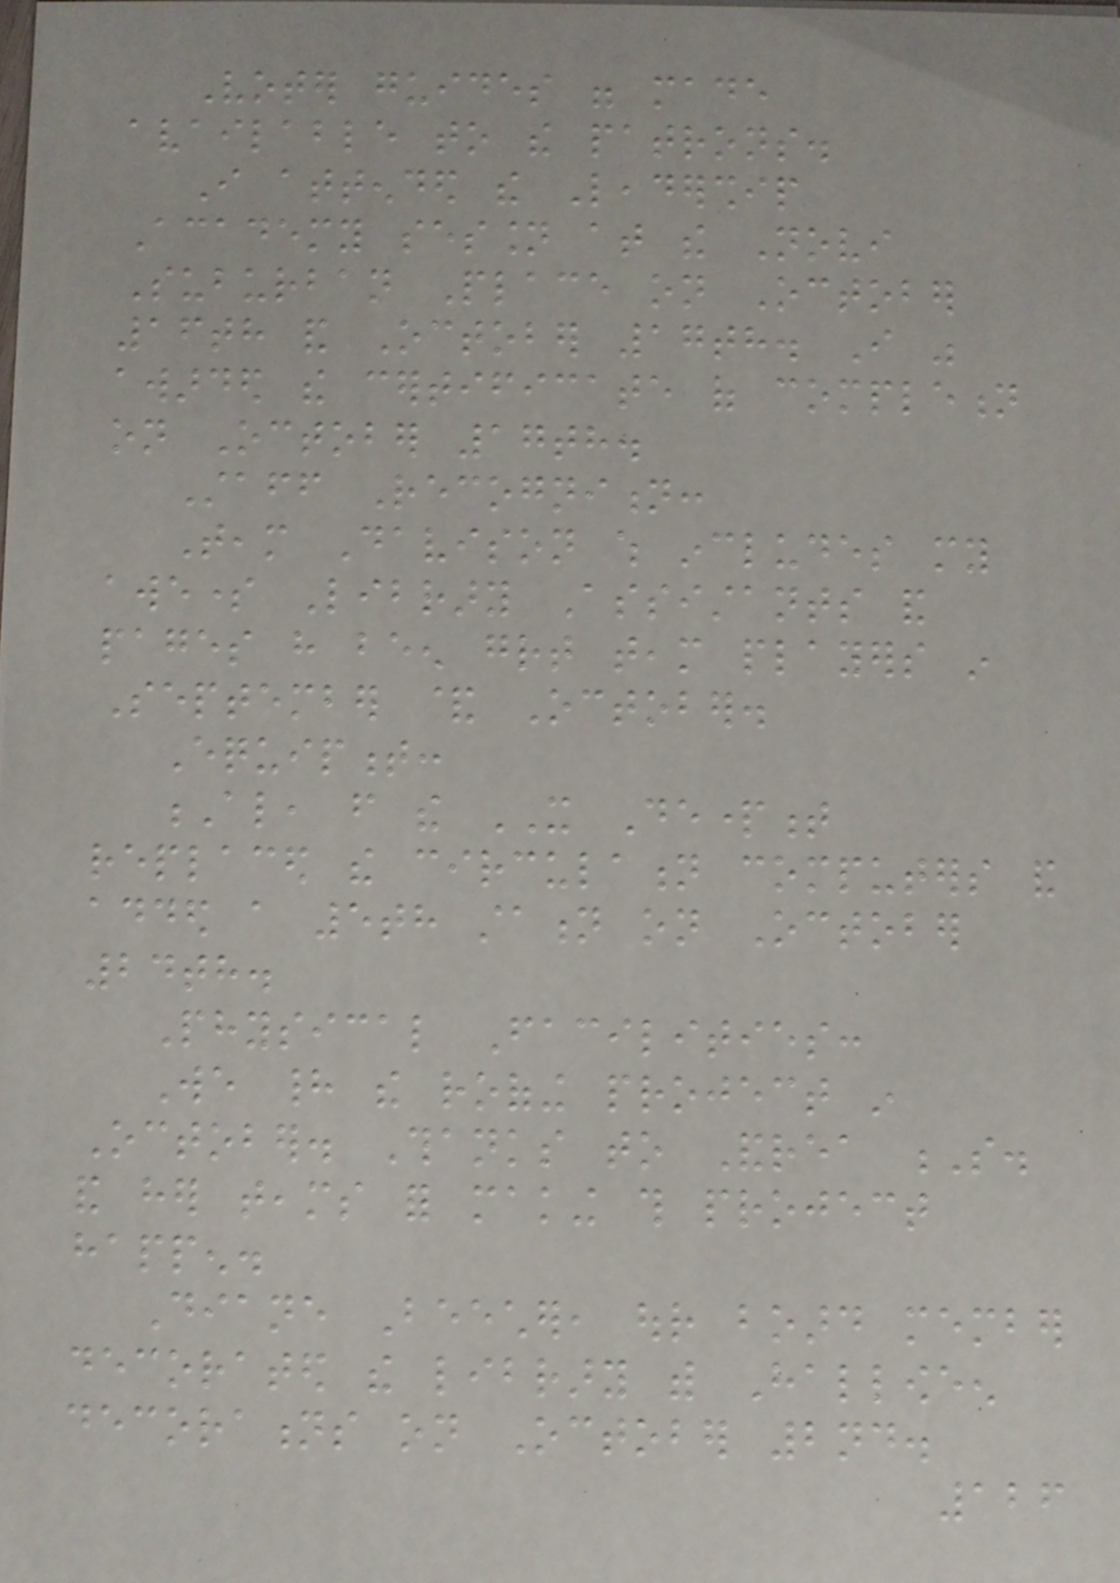Voter guides were made
available to the patrons.
I attended the Leadership
Academy session at the Novi
Suburban Place on October
16th and October 17th. I was
awarded the certificate of completion
on October 17th.
Staff Recognition:
Team Davison which includes my
awesome Library Assistants and
pages have been great team players in
September & October.
Equipment:
Al, from the IT Department
replaced the circulation computers and
added a 5th station on October
24th.
Physical Facilities:
We had the roofing project in
October. Thanks to Andrea S.
and her teams for making this project
happen.
Diane Beecher, our board member
decorated the library with Halloween
decorations on October 2nd.
126
